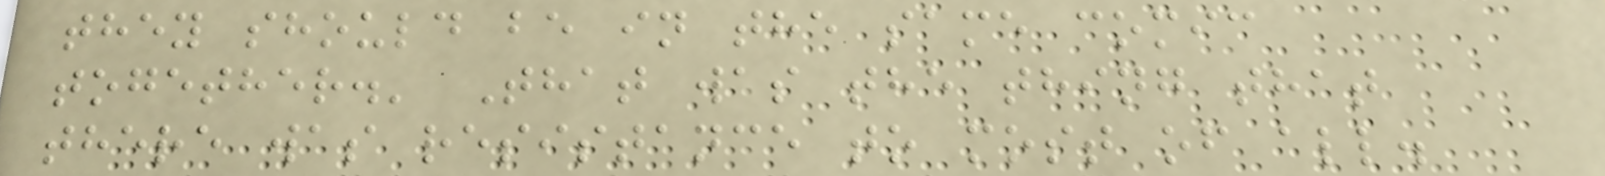they should be in the same comic
together.' That was the thing that
there was resistance to most of all.
